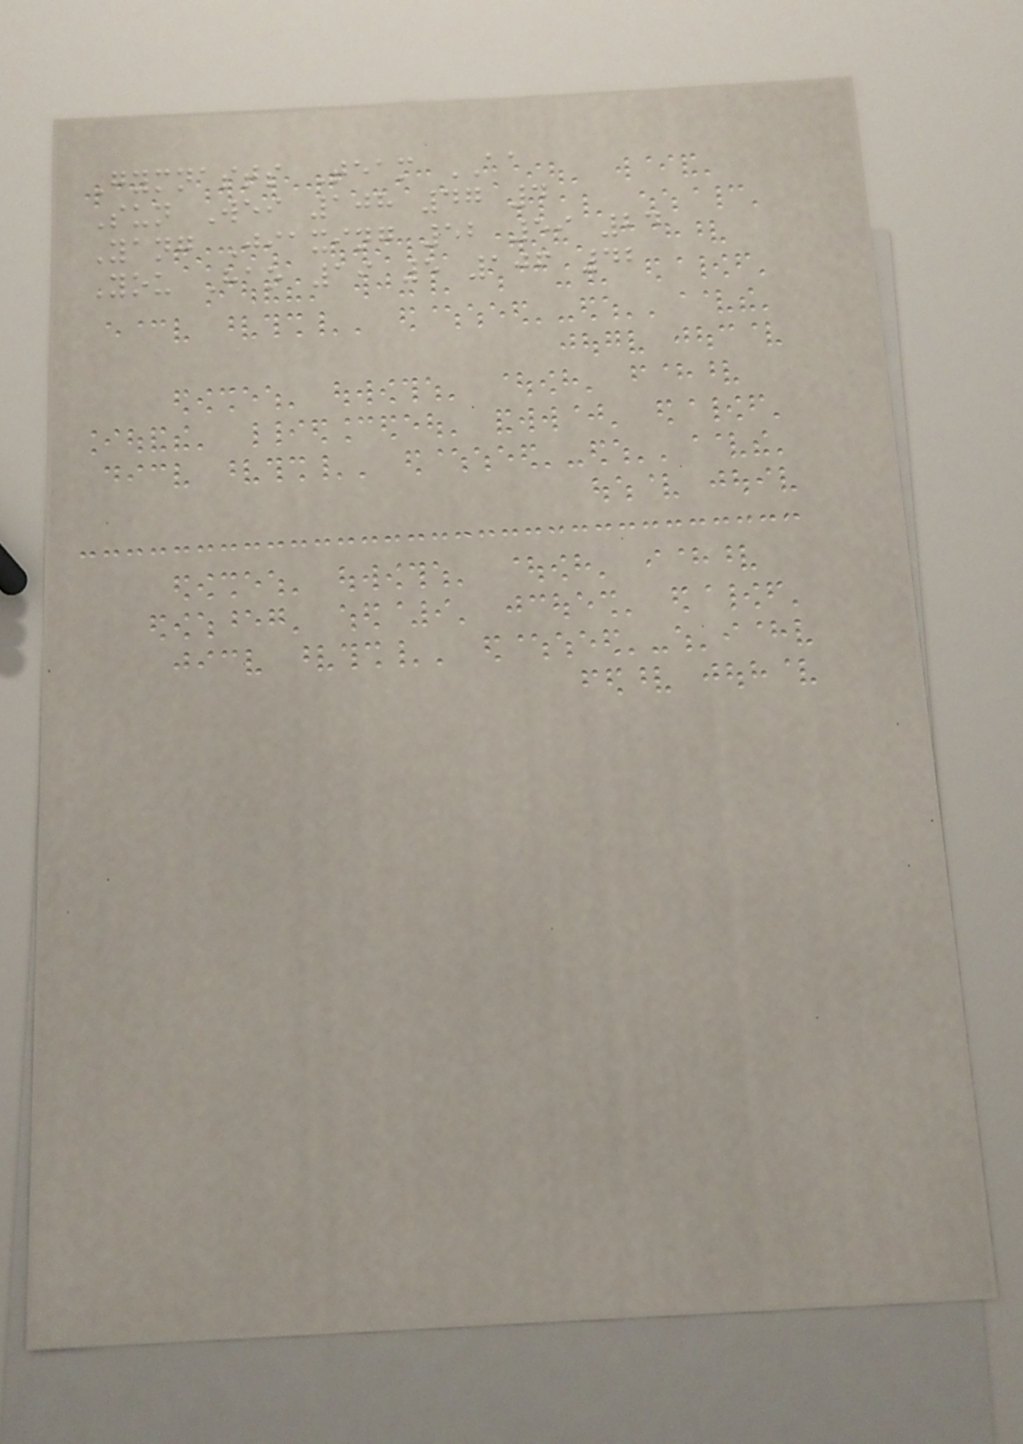Gymnasts Team AA
Sun Wei 108 47 4
Yang Jiaxing 52 59 24
You Hao 19 5 106 42
